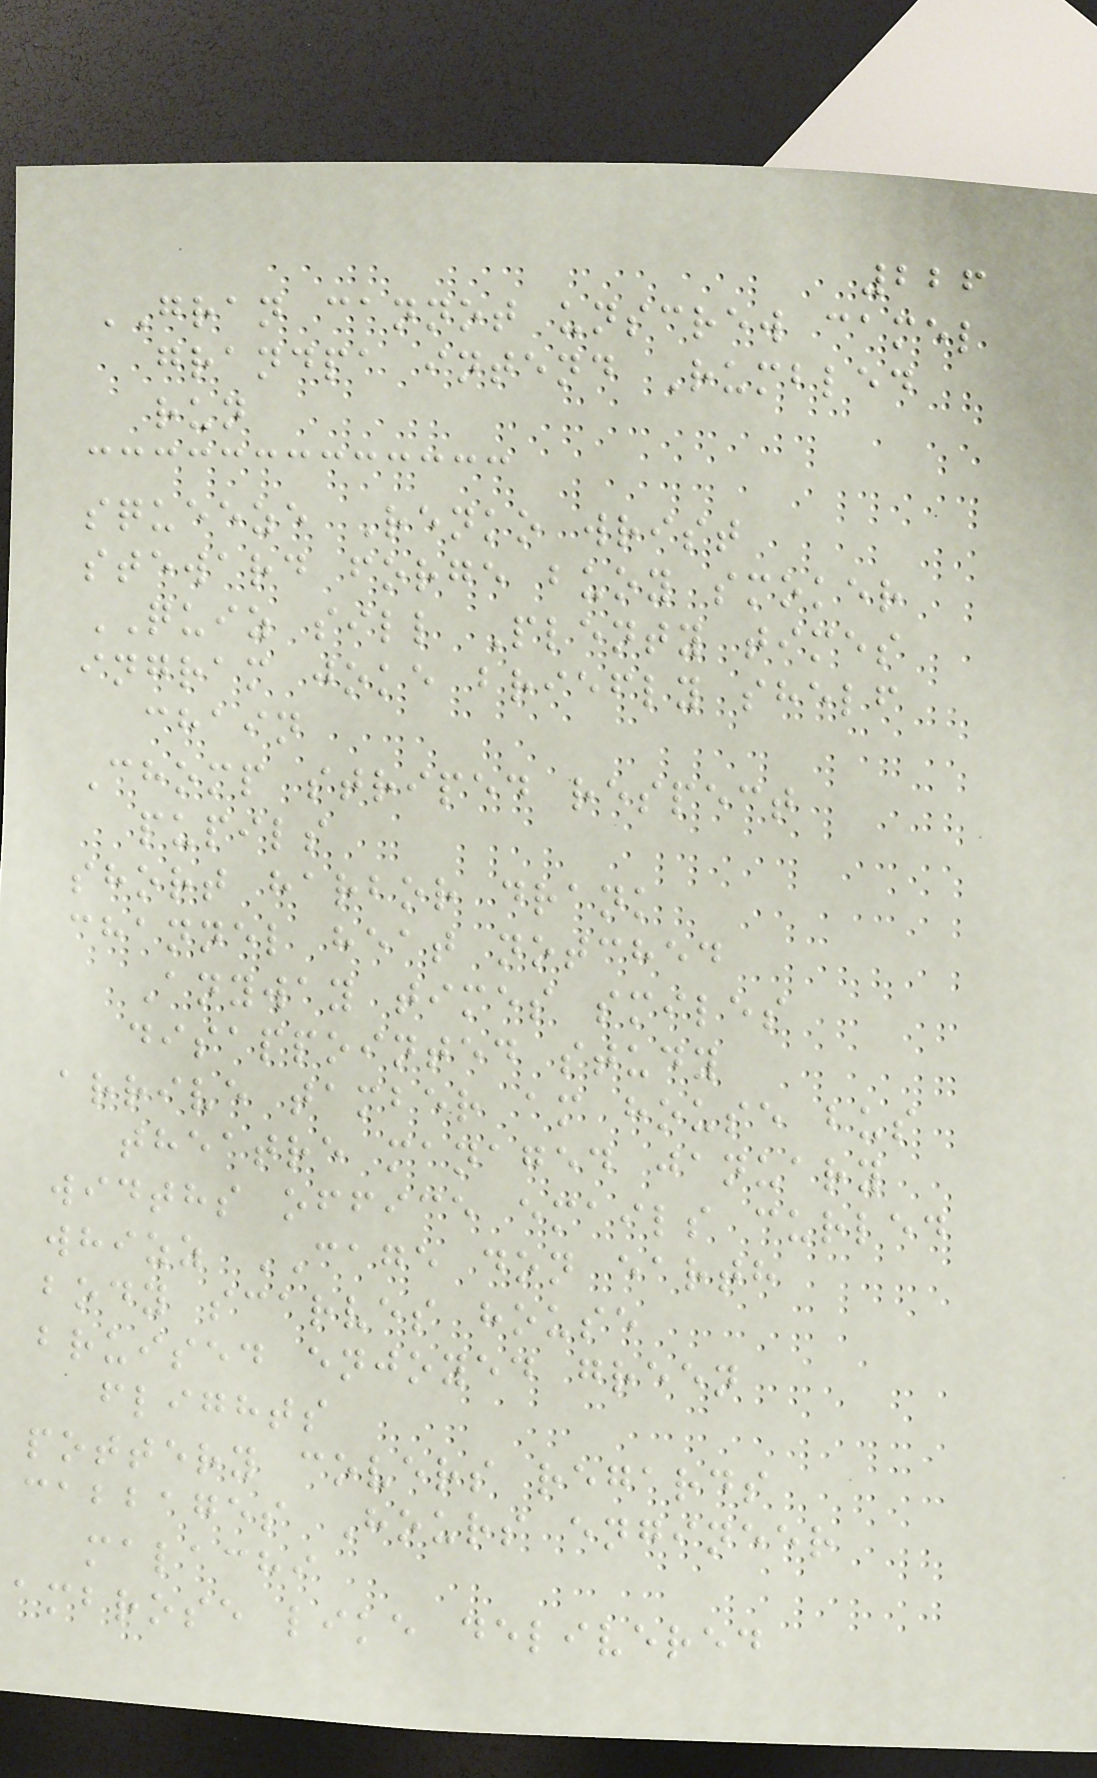226
GRAN cannot unscrew camel
grandpa intend Rumbled
run
squeeze Renko wrist
steward forge buoy smoker
QUIZ sill Plenty times
ingram joke briefly shelf
chain
Chomp striped respect
pupils
short harbor drank
channel heat notched
Anyway times smiles
disappointed study
arrive tamber am house bus
theatre managed january
widths office emails curled
whizz CAGE don earth
body scarves house
bruised enjoyed green
flights
pottery covers regards
cabbages Hours engineer
malachi
ambrose like delivered
